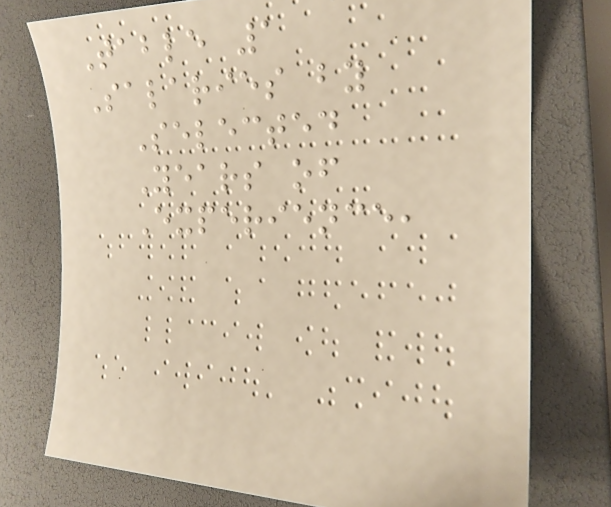Table 1
Salaries by
Selected
Years of
Experience,
